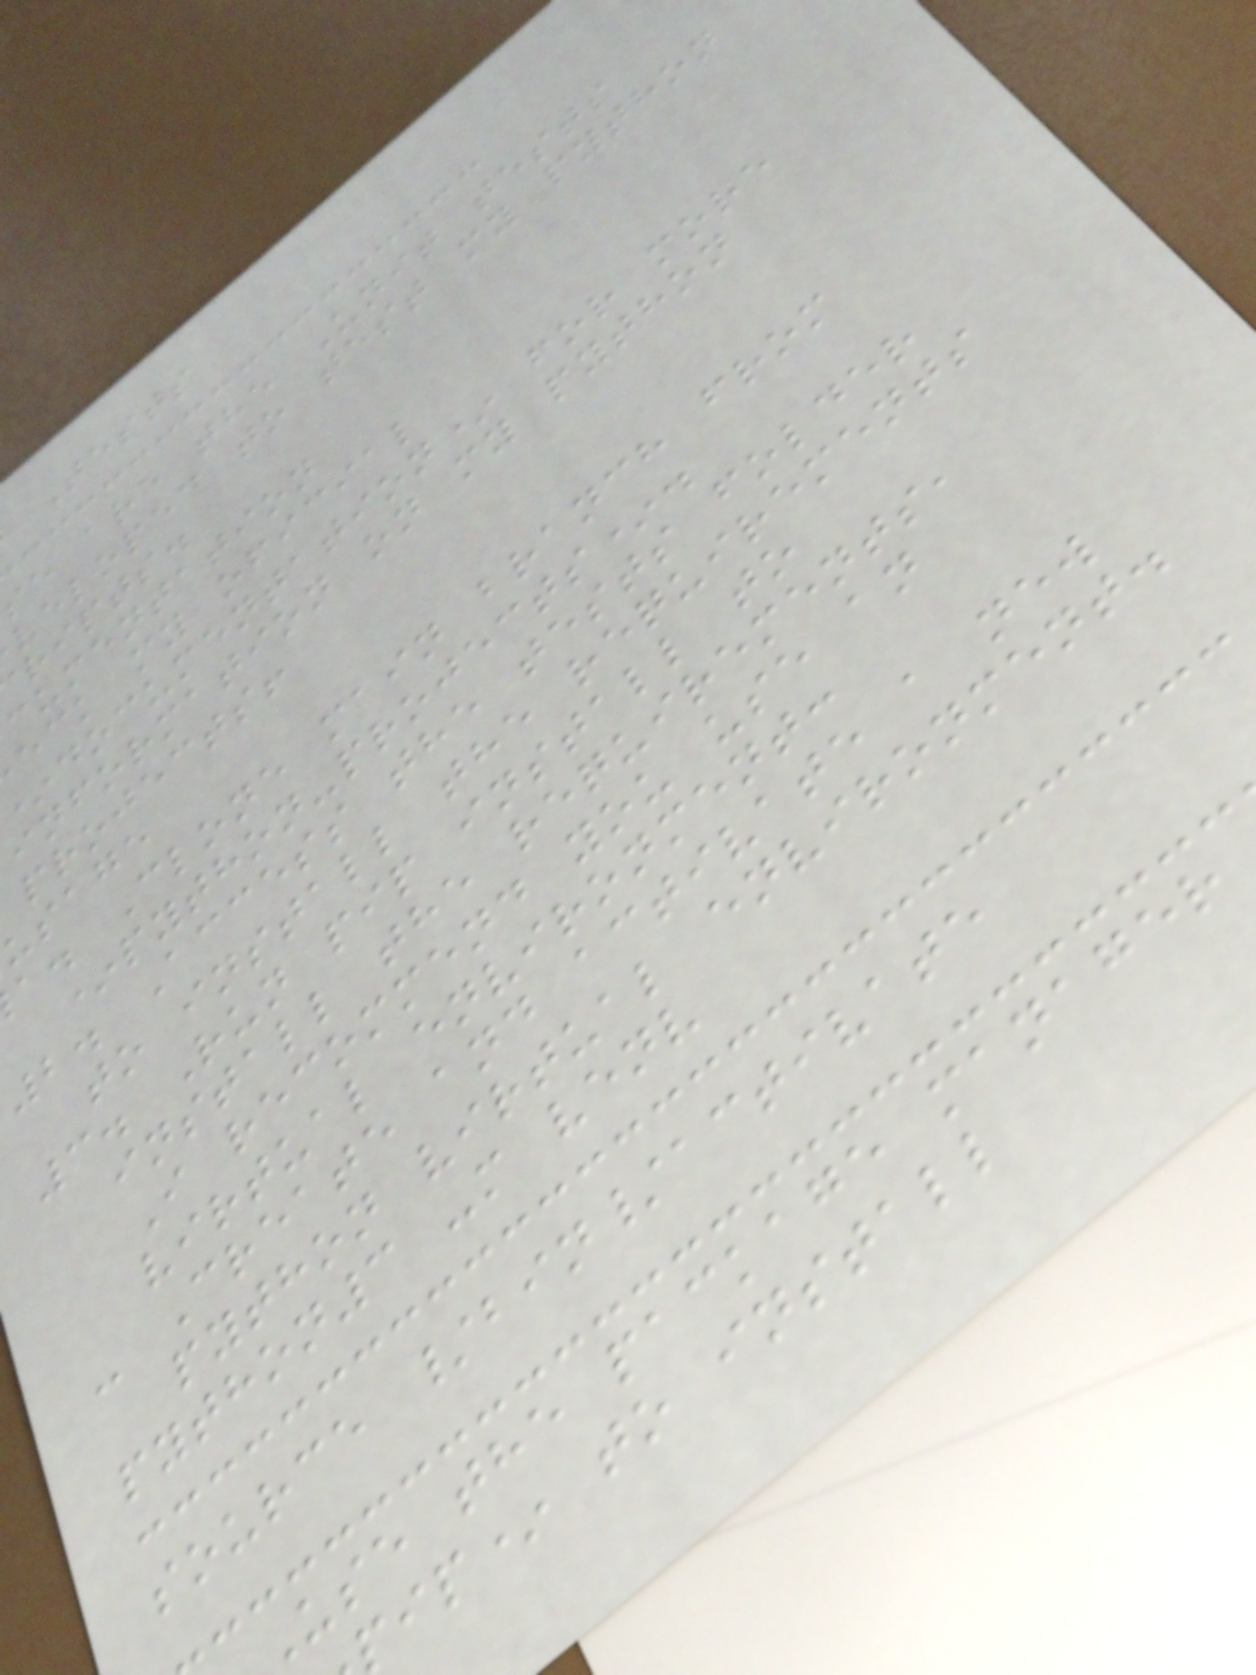Tests
se are the Unit tests
veloped to test my python
ripts.
cumentation
eck my oficial
documentation* for more
information on my python
projects!
usage
a. Clone main branch from
*python-projects*.
2. Access the tests folder
to install the requirements
3. Run pip install to
install the requirements,
I recommend you use an
virtual environment:
- Create and activate a new
python virtual environment.
python3 -m venv
source /bin/activate
use the package manager
ip* to install
